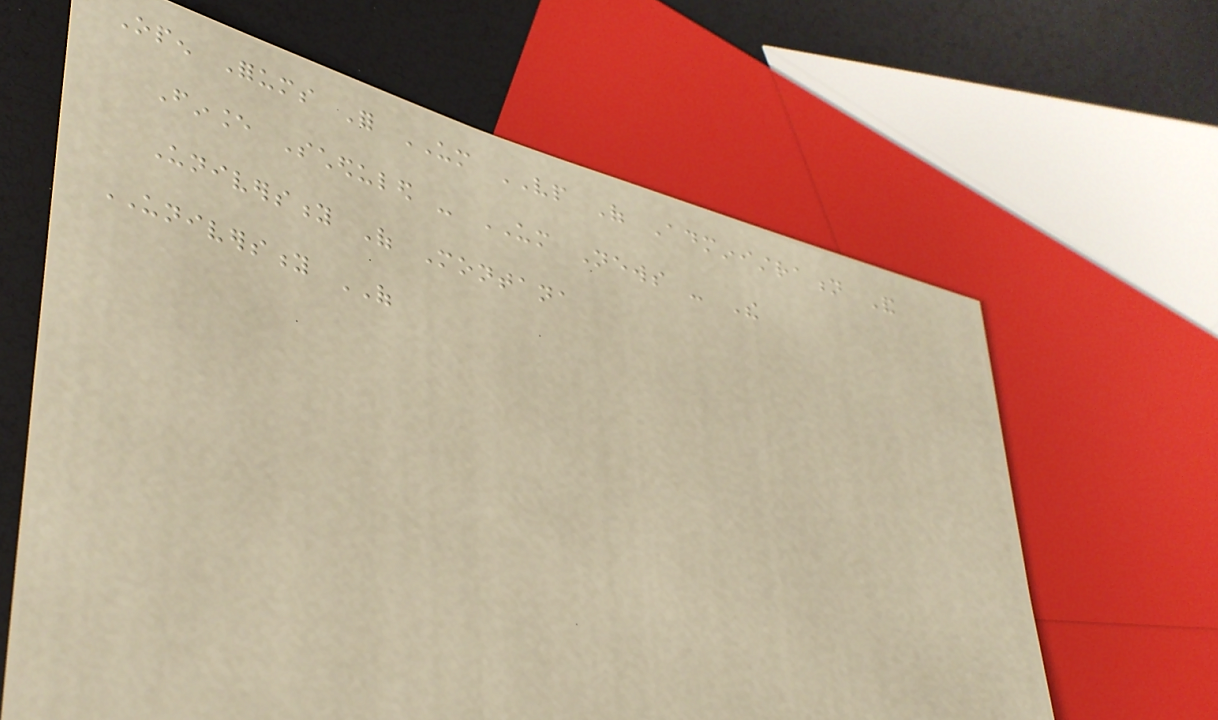Open Forums For UM VP Of Administration And
Finance Scheduled - UM News - The
University Of Montana
UNIVERSITY OF
